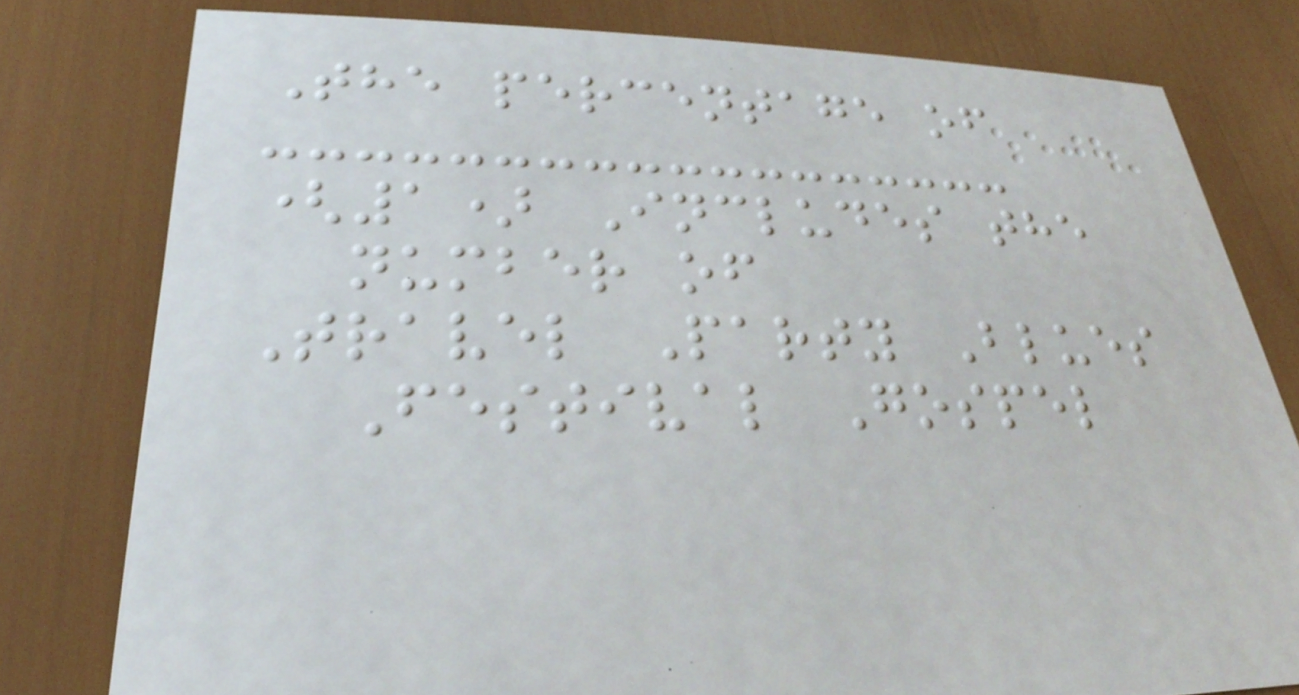The percentage of
(1) Includes the
number of
Travel Party Blues
Festival Gospel
